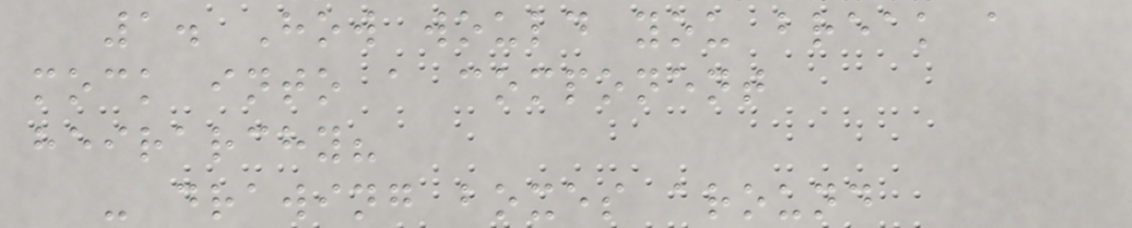1. How would you break a
mock into a component
heirarchy?
- drawing boxes around
